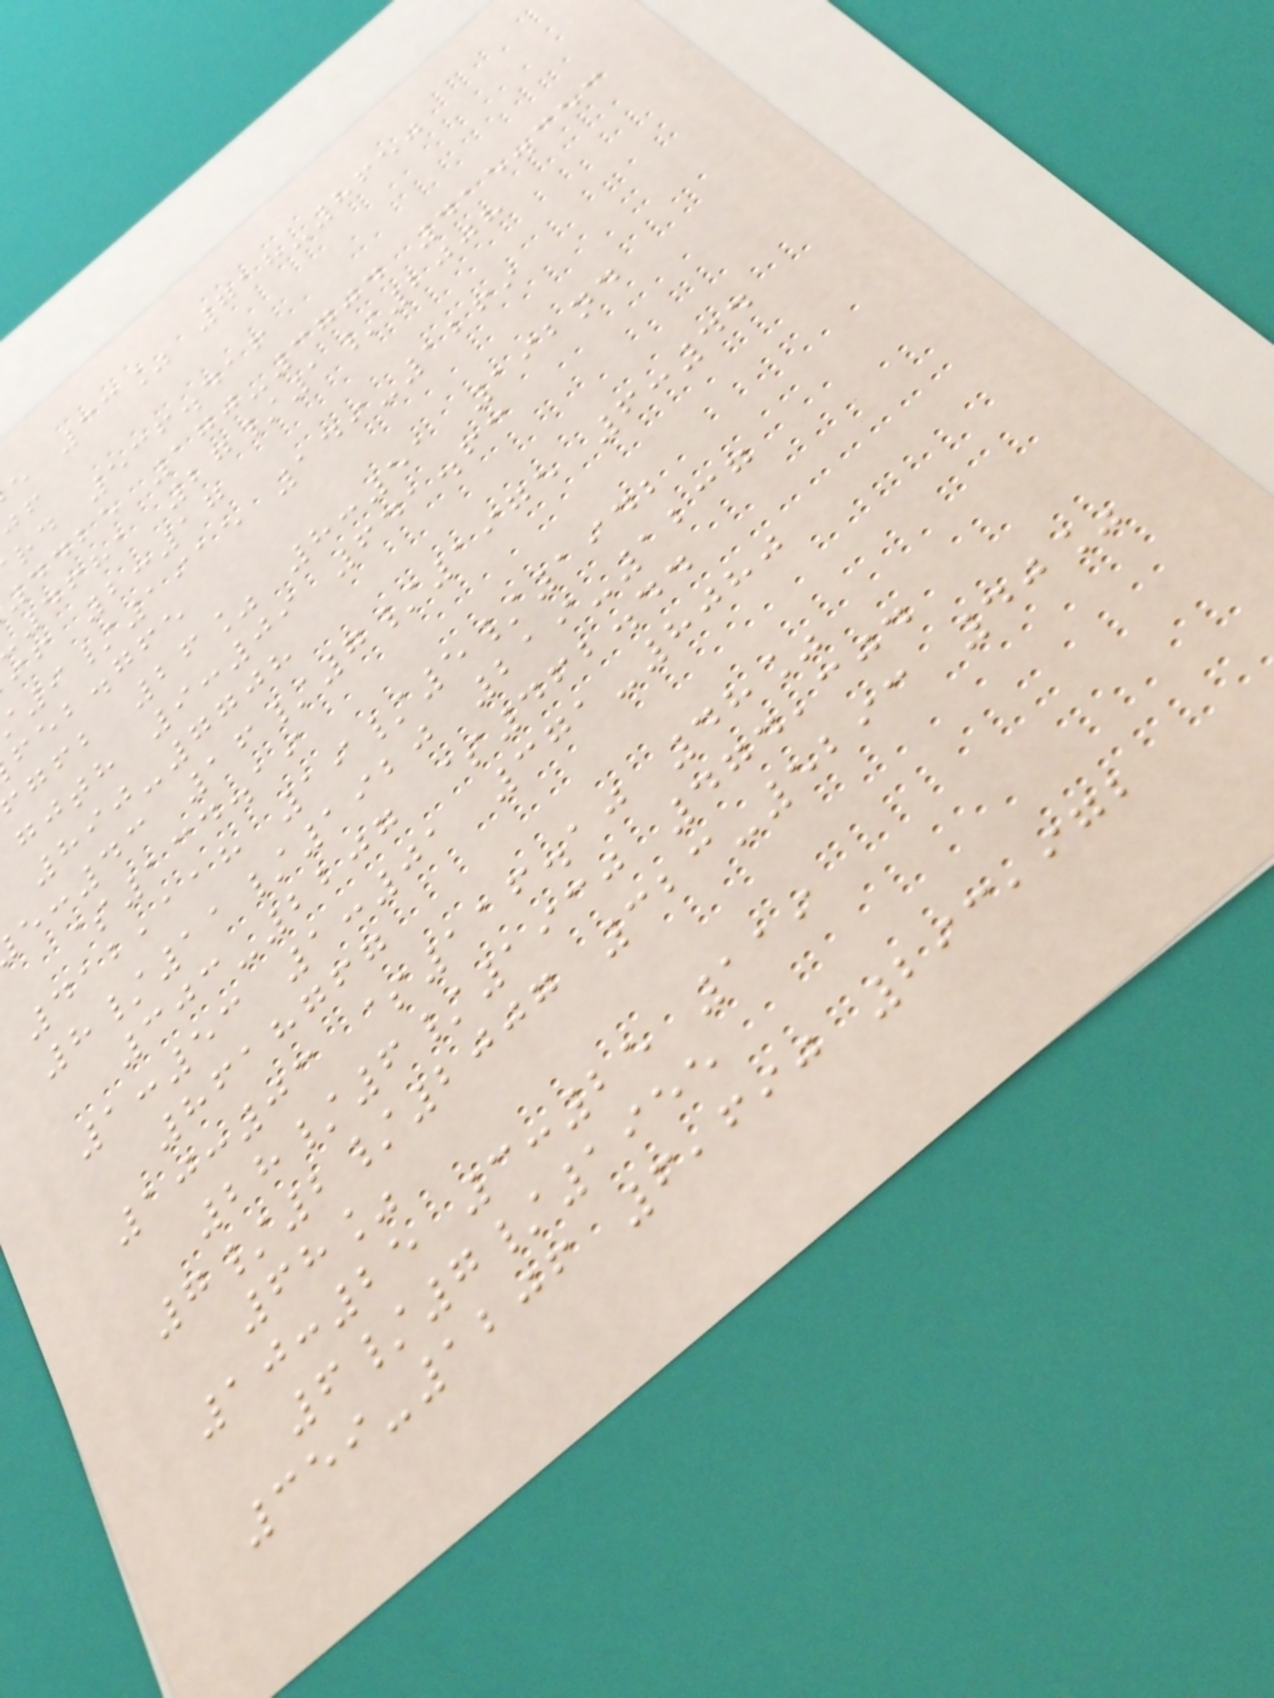e 33% 718-8650
rd 536.416
4425 170-3704 415.353
4681 27/1/2008
if 2:17
9/1915 149-1269
feb.gfe
gfb 26% 8:51 192nd
gjth 9:09 641.63
890-7708
:43 16/7/1975 6:44
$134.19
412,118 19/5/1942
8/11/1920 219-1237
303-2207 $462.44
1:53 1:01 371-8080
8618767
10:03 $116.10 48%
28/6/1930 474,304
7/2/2007 323-5293 40%
68%
10:25 3:25 119
6/7/1955
359-1206 6,690 293,972
